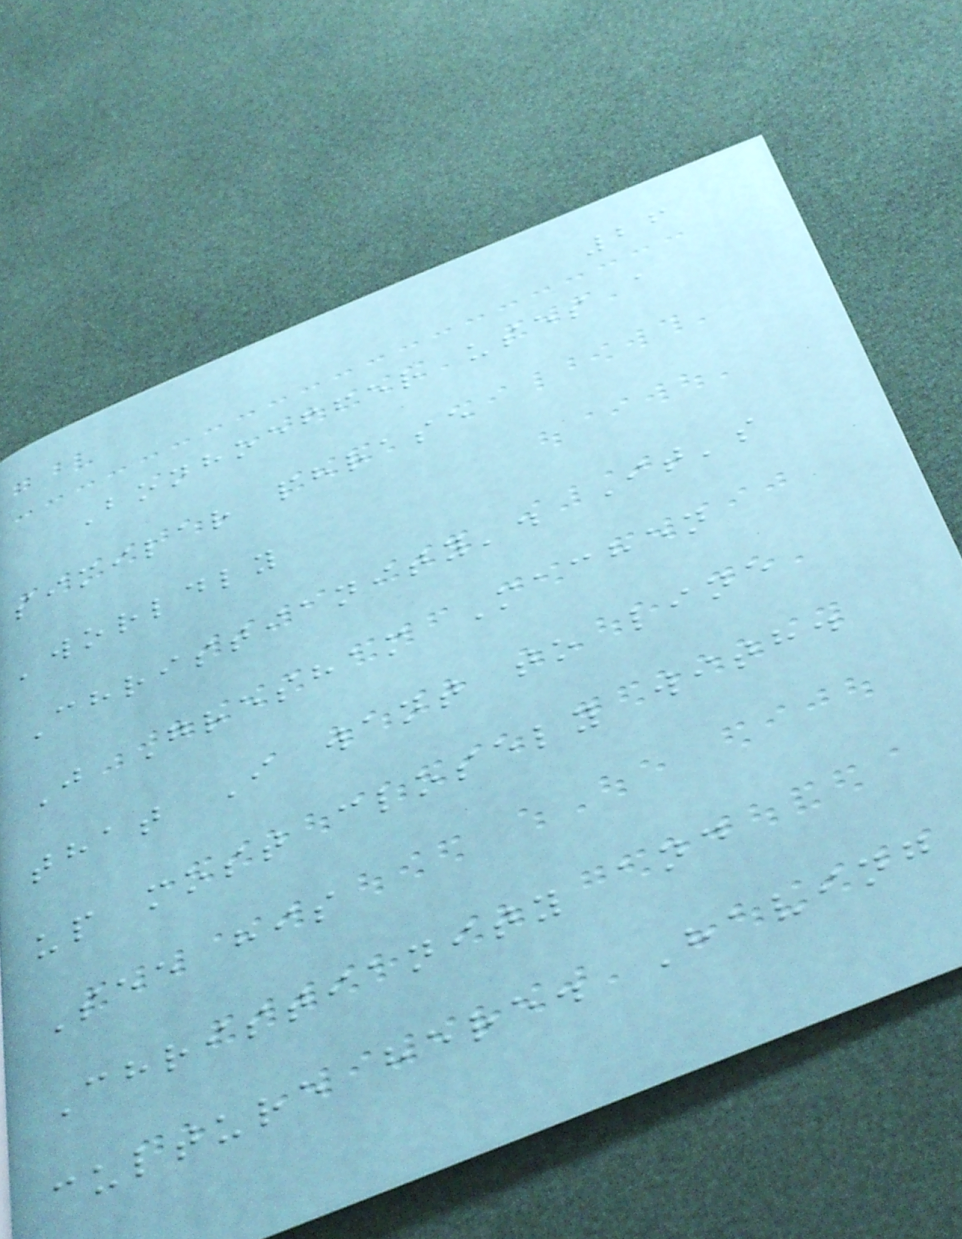26
Bonhoeffer uses a
similar phrase
'worldly
Christianity'. It's
J Gresham Machen
that I want to line
up most closely with.
See his
Christianity and
culture here. Having
